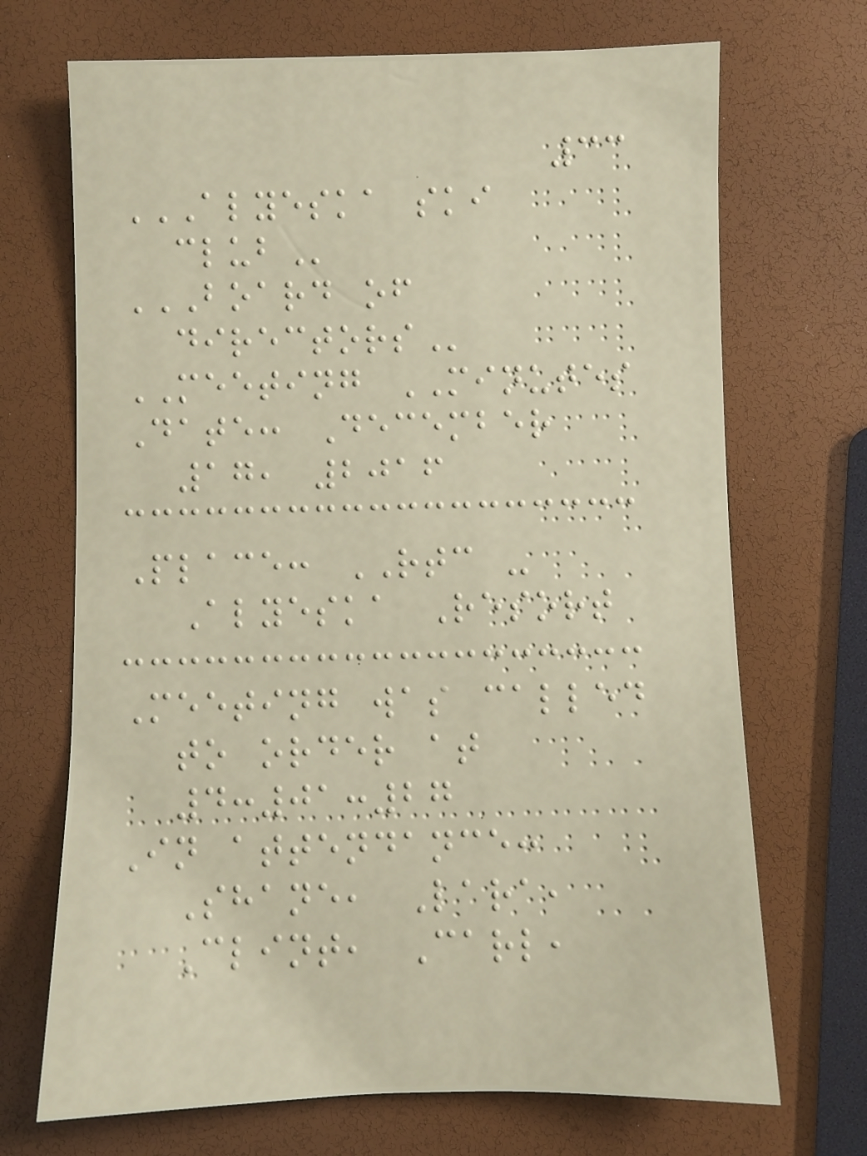33
ALYESKA SKI
CLUB
BOARD OF
DIRECTORS
MEETING MINUTES
Date: December
17, 2016
Place: RTC -
Alyeska Resort
Meeting was called
to order at
4:01:27
In attendance:
Shane, Lara,
Clint, Carl,
